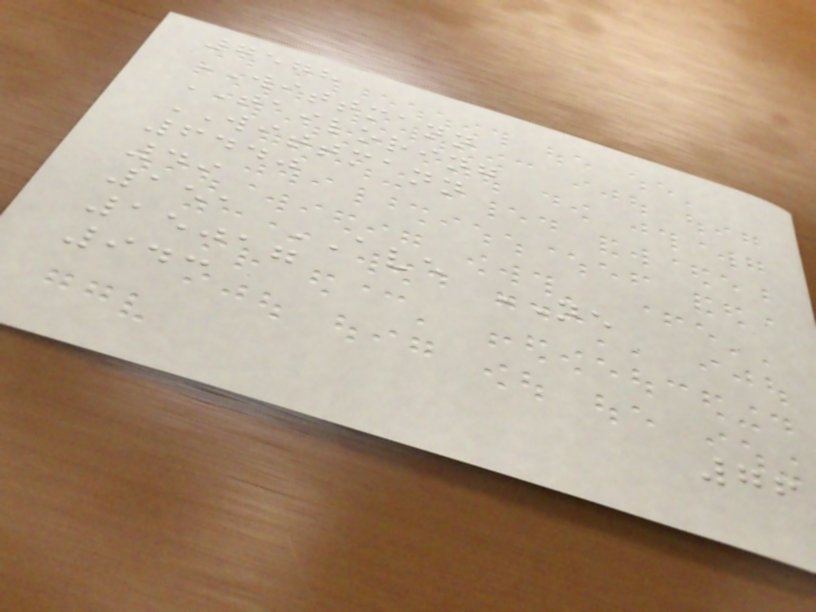7578
WITTMANN
TAILORING
WITTMANN
6440
49
151 AVE NE
15017
943
76
